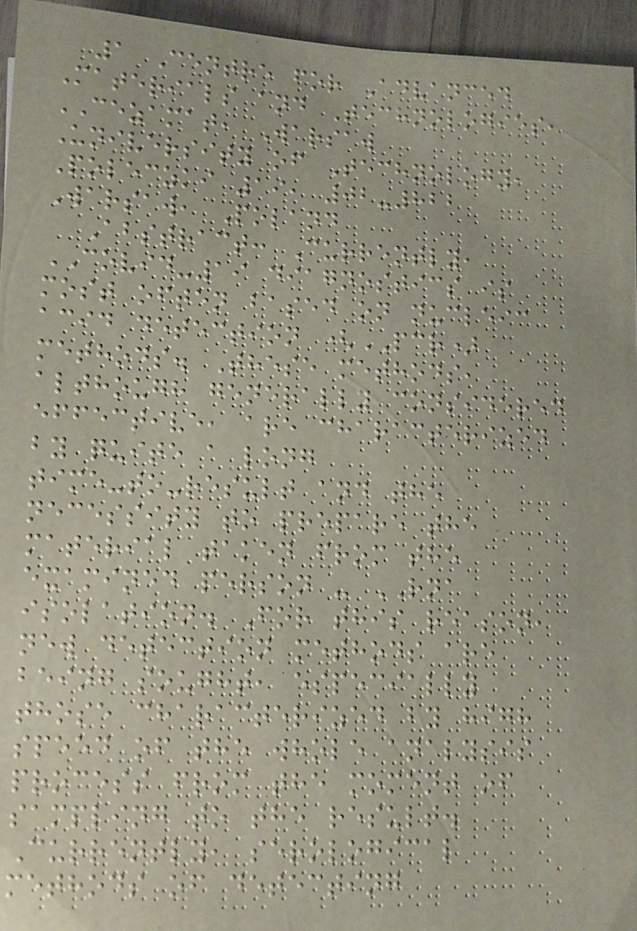1 Centre for Advanced
Materials and Technologies,
CEZAMAT, Warsaw
University of Technology,
Poleczki 19, 02-822
Warsaw, Poland
Abstract: Currently,
COVID-19 diagnostics is
most often based on nucleic
acid detection (PCR)
methods. These methods,
although generally considered
effective, are characterized
by quite a long
time-to-result and the
necessity to prepare the
material taken from the
examined person - RNA
isolation. For this reason,
new detection methods are
being sought, especially
those characterized by high
speed of the whole analysis
process from the moment of
sampling to the result.
Currently, serological
methods of detecting
